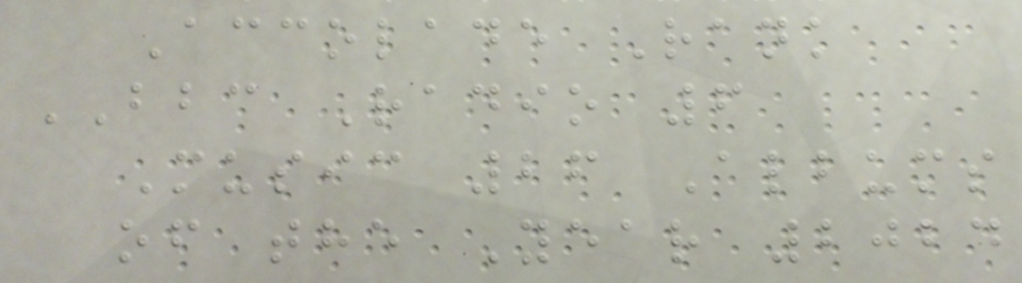Accolade Rank
BBC Radio 6
Music 26 Albums
of the Year 2024
